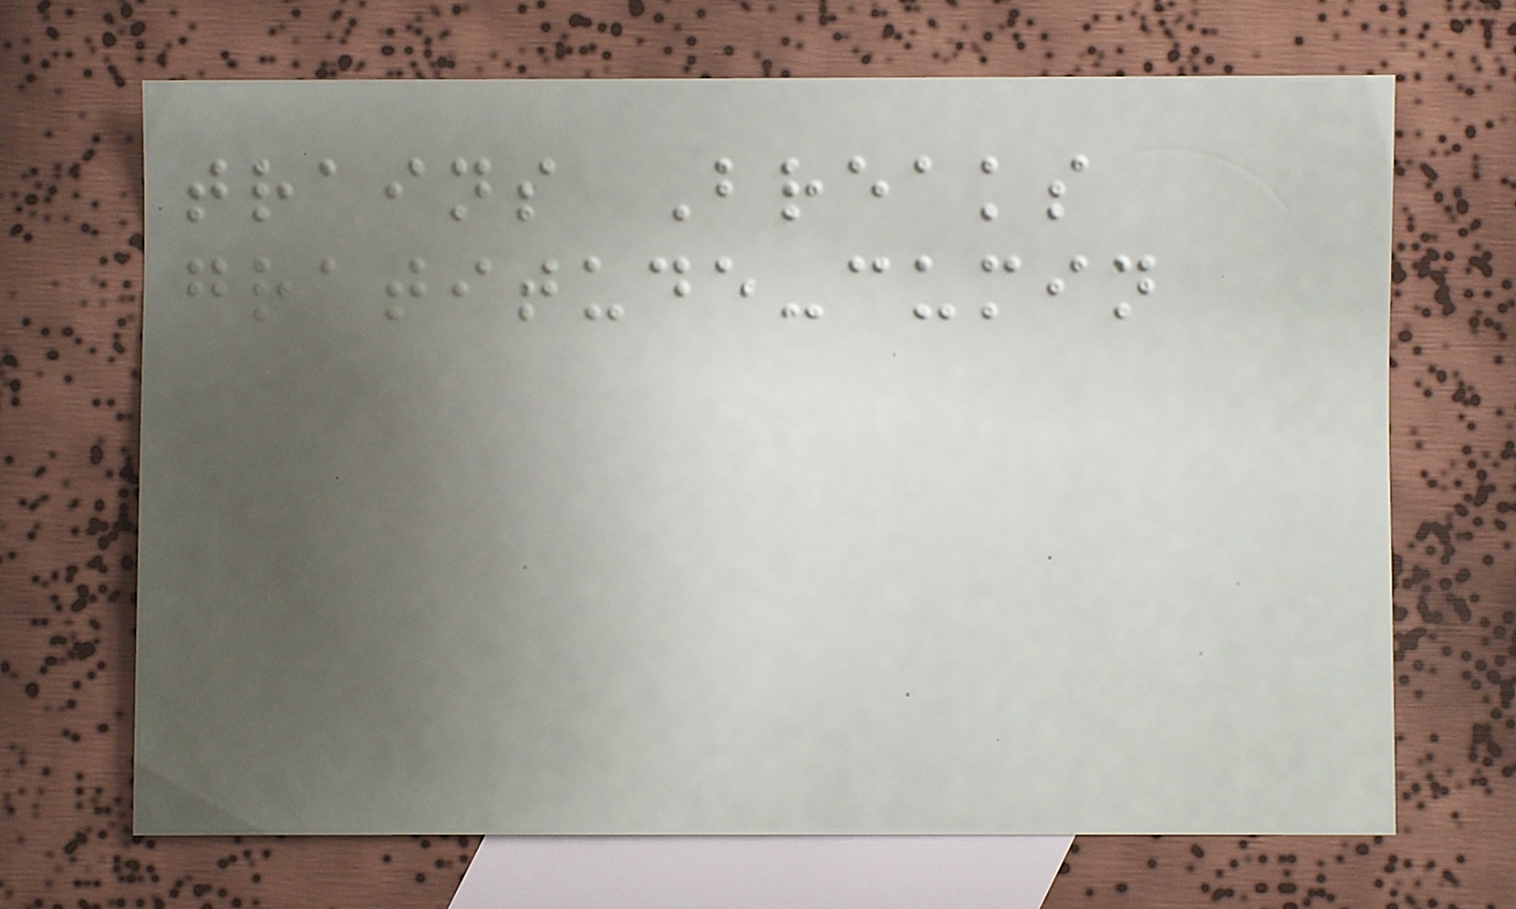trains Breaks
gratitude-cumin
